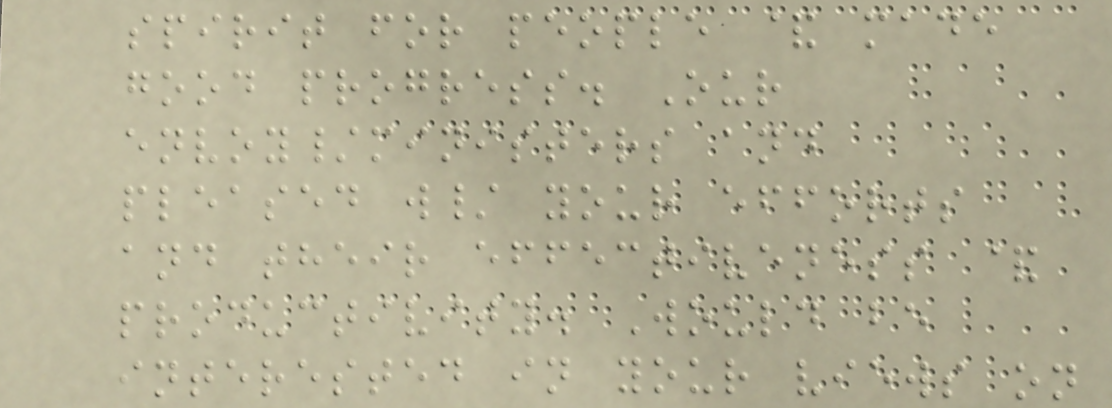spirit for people & made
good progress. Our
envoy/ministers and
pleased w/ your efforts
and their effectiveness &
productivity. Would be
interested in your views on
